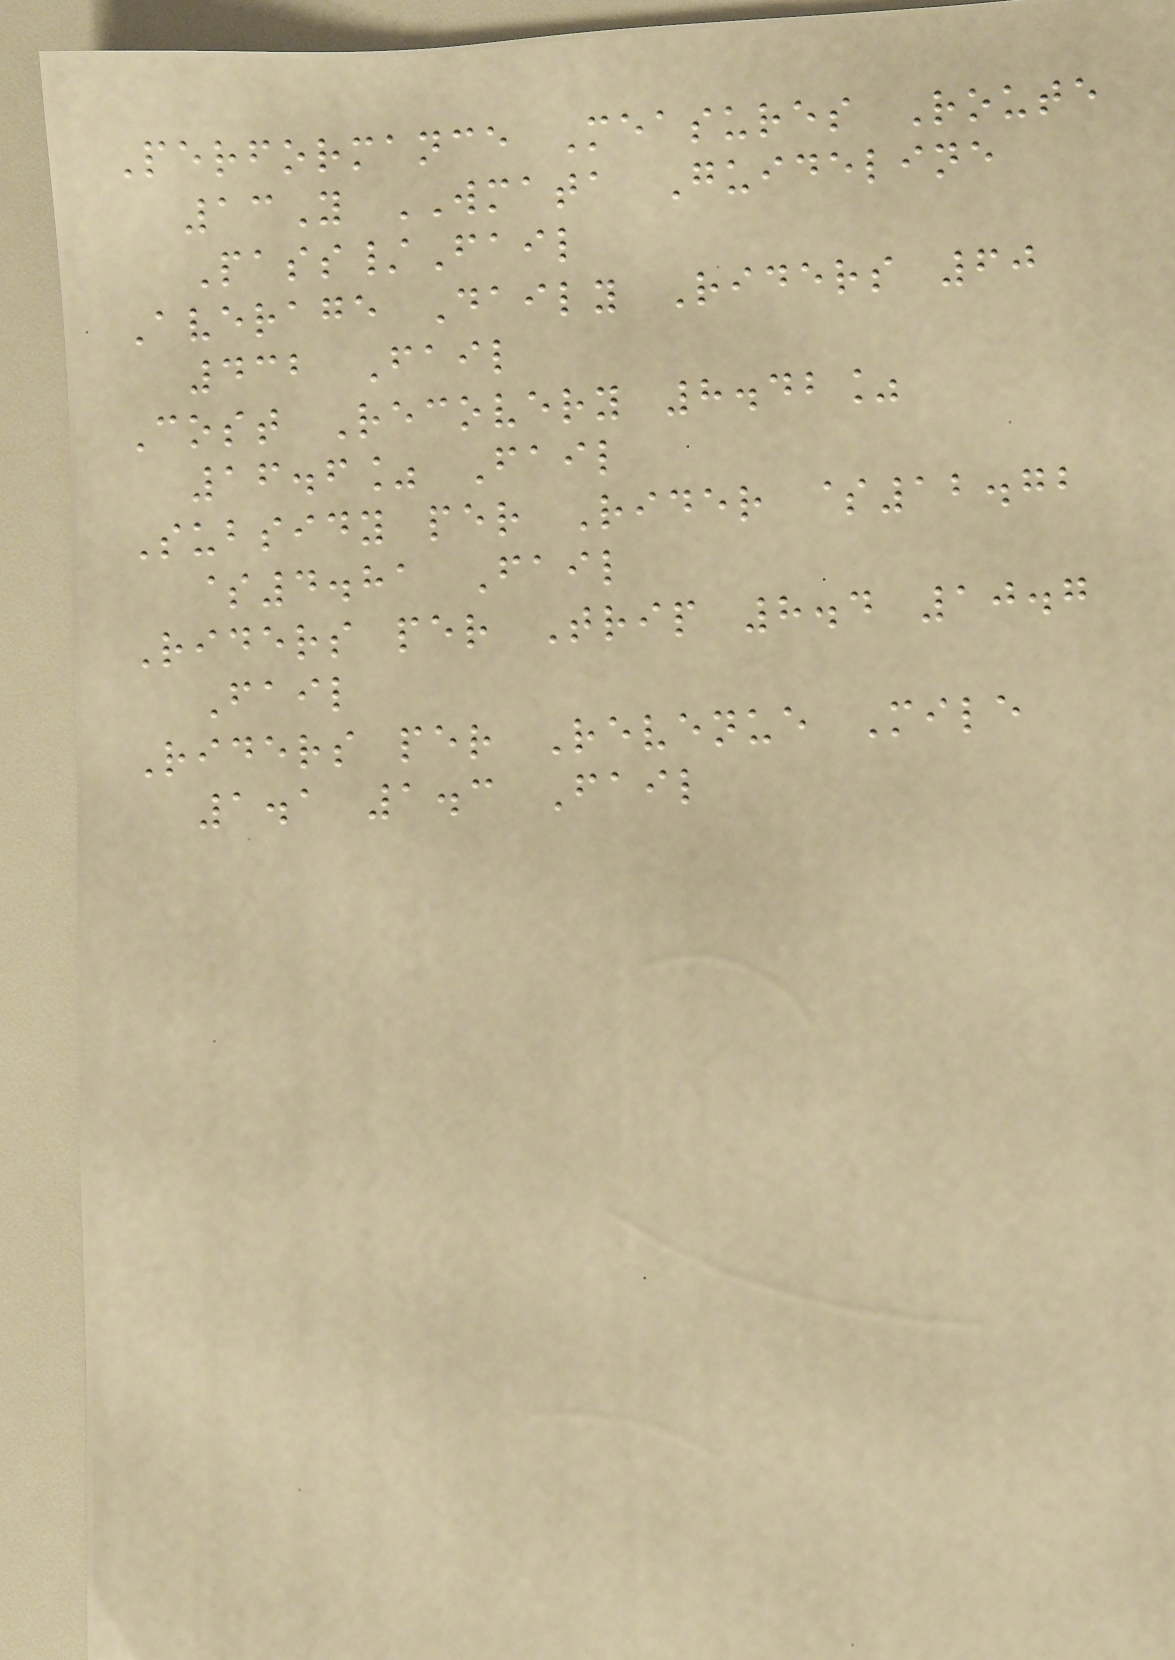Performance Measures Route
13Y WMATA Guideline
Pass/Fail
Average Daily Riders 60
432 Fail
Cost Recovery 8.42%
16.6% Fail
Subsidy per Rider $12.72
$4.81 Fail
Riders per Trip 8.4 10.7
Fail
Riders per Revenue Mile
1.1 1.3 Fail
